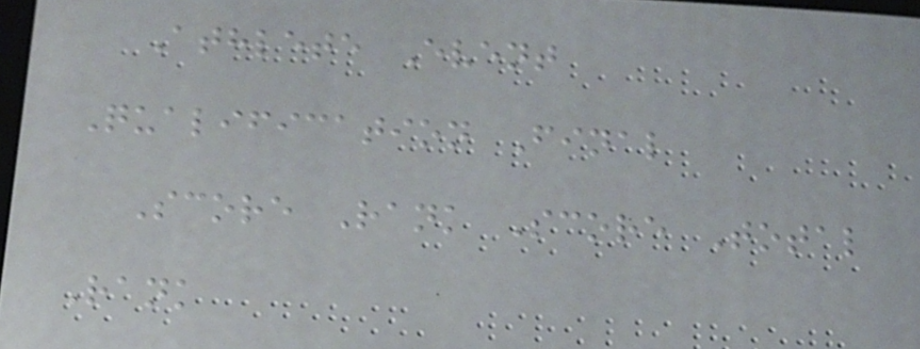Athlete Event
Qualification Final
Score Rank Score Total
Rank
